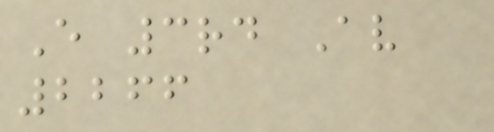E 3rd Av
2266
